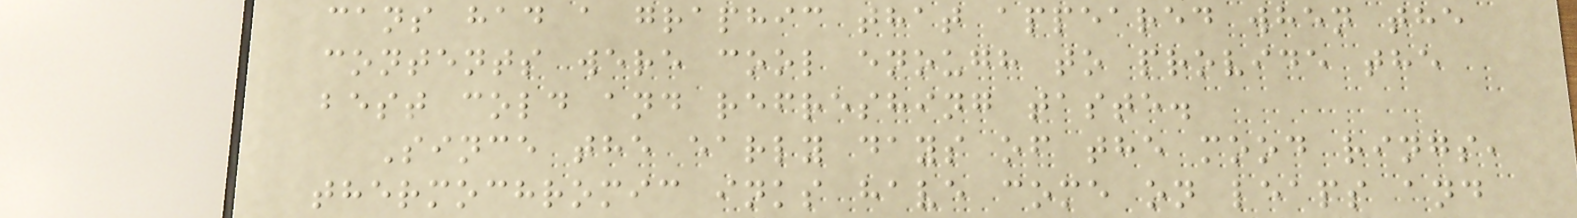cans had a graphic that appeared when the
contents were cool enough to provide the
best cold and refreshing taste.
Since the early days of the mood rings,
thermochromic inks have come on leaps and
